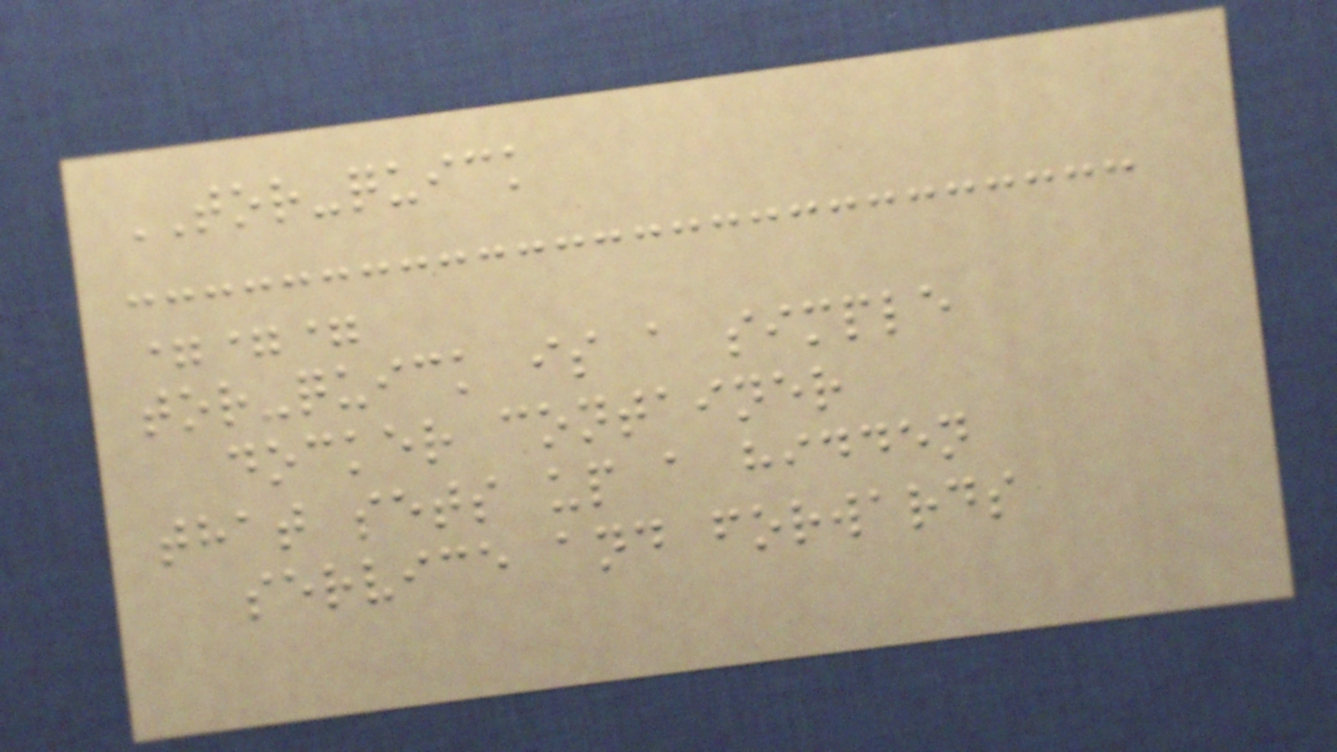TOR-quick
===
tor-quick is a simple
docker container
that sets up a hidden
service and forwards
